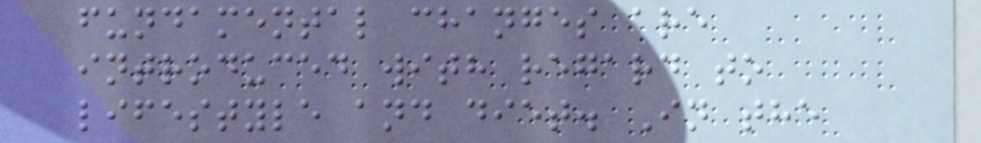fundamental changes are
introduced with regard to
lifestyle and diet. In the
